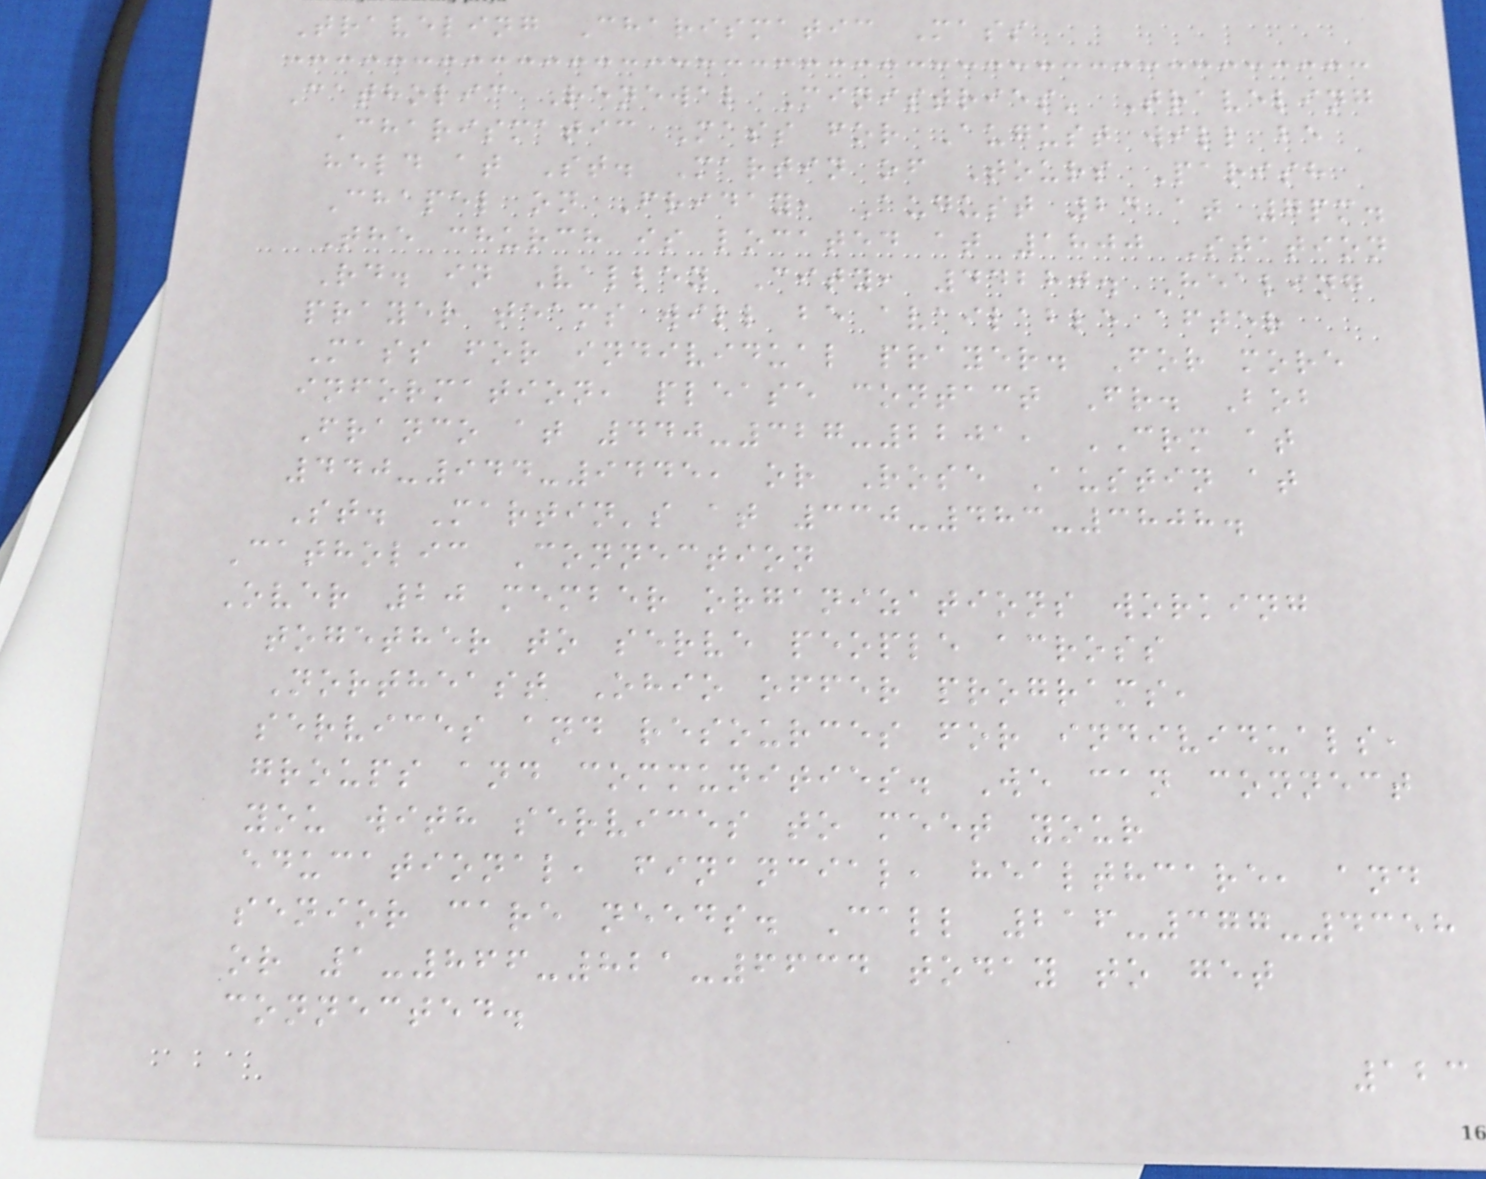Traveling Charismatic Mass
Catholic Renewal Ministries' Traveling
Charismatic Mass for August will be
held at St. Martin of Tours Parish
Chapel on Friday, August 24 at 7pm.
The church is located at 1800 Station
Rd. in Valley City, 44280. Healing
prayer teams will be available after
Mass for individual prayer. For more
information, please contact Fr. Bob
Franco at 440-327-2201, CRM at
440-944-9445, or Rose Austin at
St. Martin's at 330-483-3808.
Catholic Connection
Over 20 member organizations working
together to serve people across
Northeast Ohio offer programs,
services and resources for individuals,
groups and communities. We can connect
you with services to meet your
educational, financial, healthcare, and
senior care needs. Call 216-377-4358
or 1-866-821-6634 today to get
connected.
123
